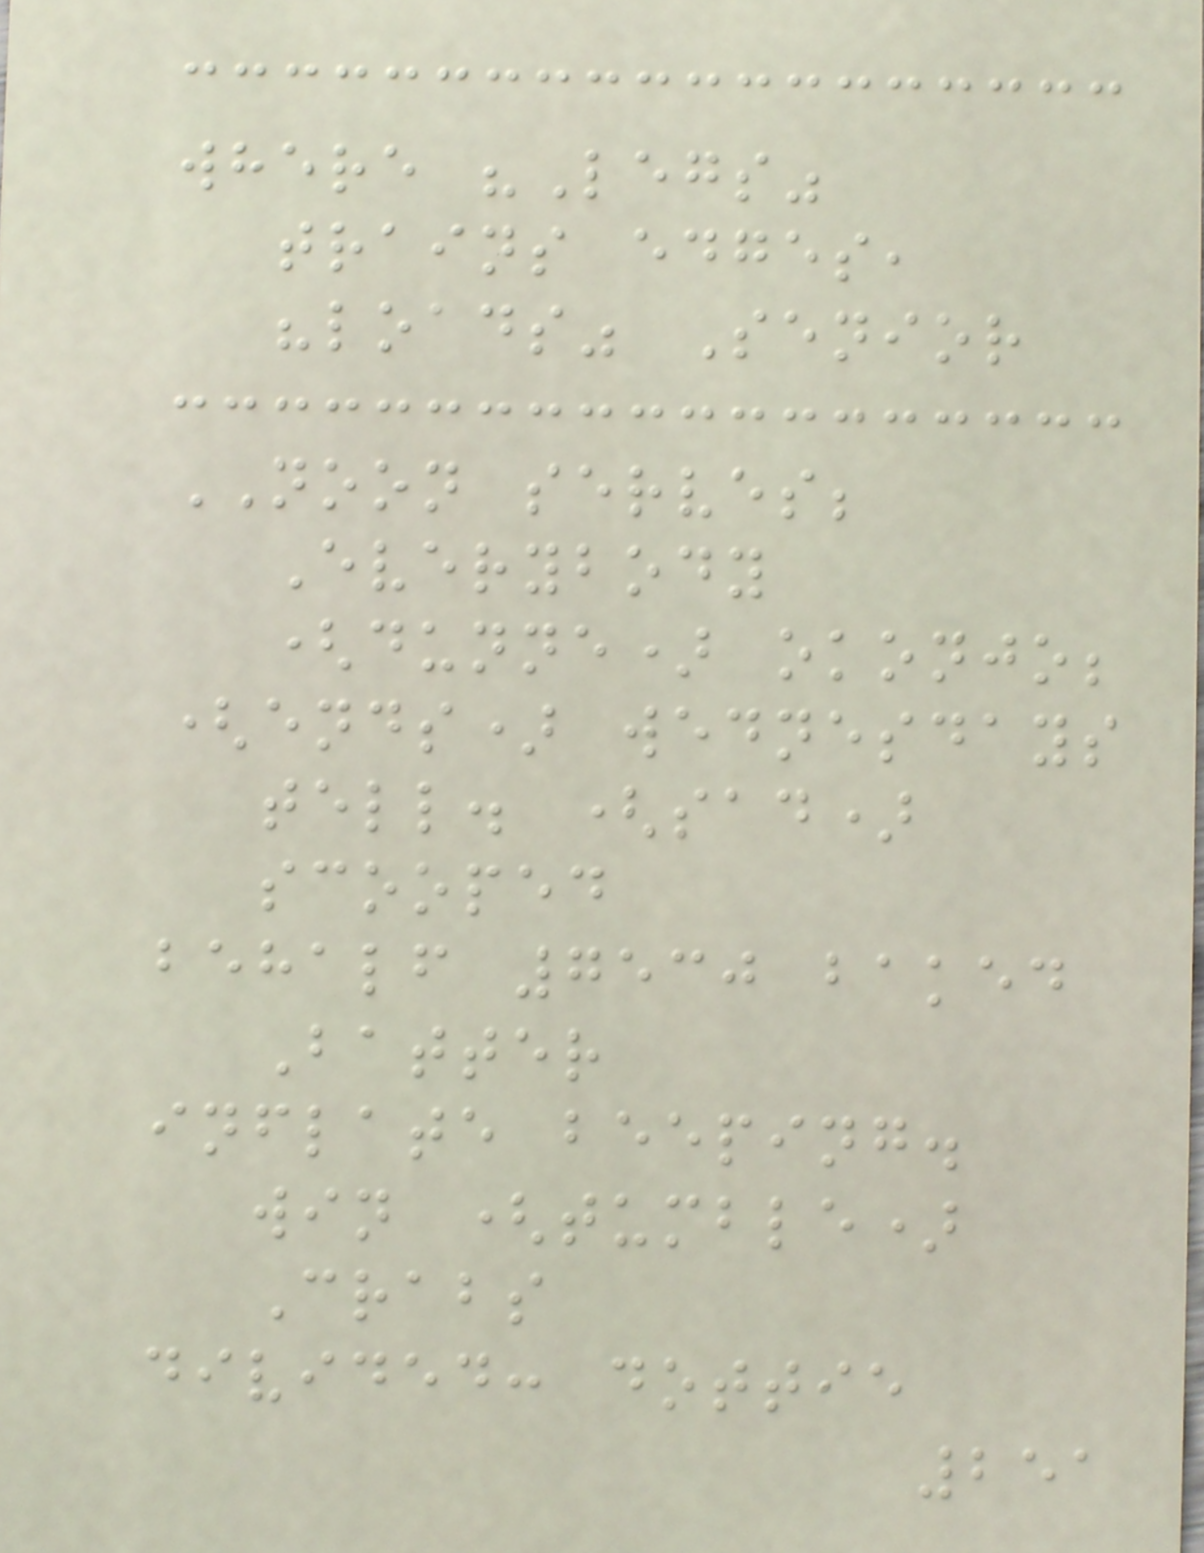where "Legs"
trains edges,
"loads" Senior
NOON serves;
Everybody
(dunne) okonjo;
(ends) wednesdays
tell. (sad)
scooped
behalf 7530 baked
Batter
inflate beeping.
win (tumble)
Crabs
divided: dottie
251
